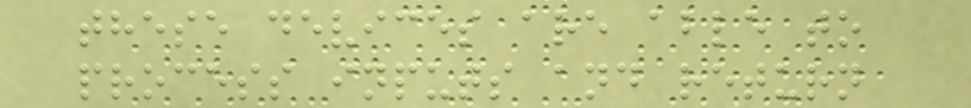these devices are able to
process inputs and return
